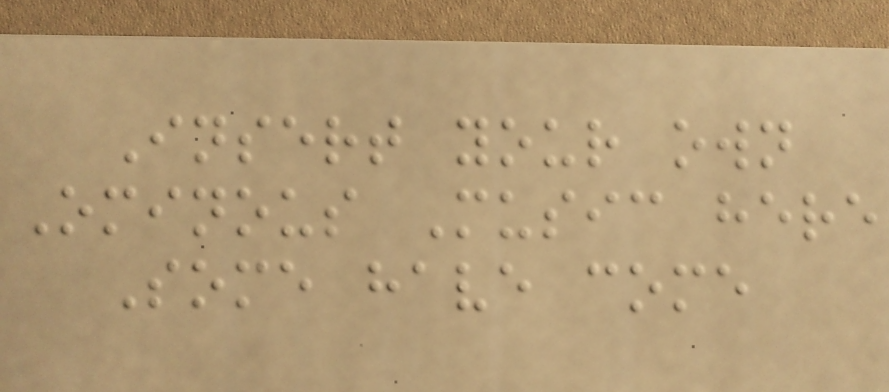Insert your own
Ominous Music here
Some have come
